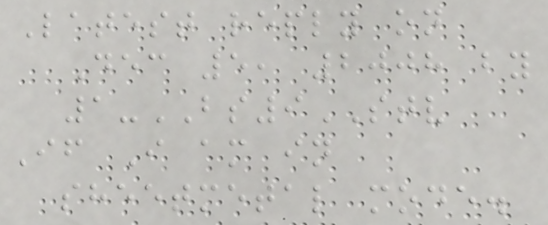Latest reply on
Dec 5, 2008 by
1-BS9STV
If I am in
sheetmetal mode.
